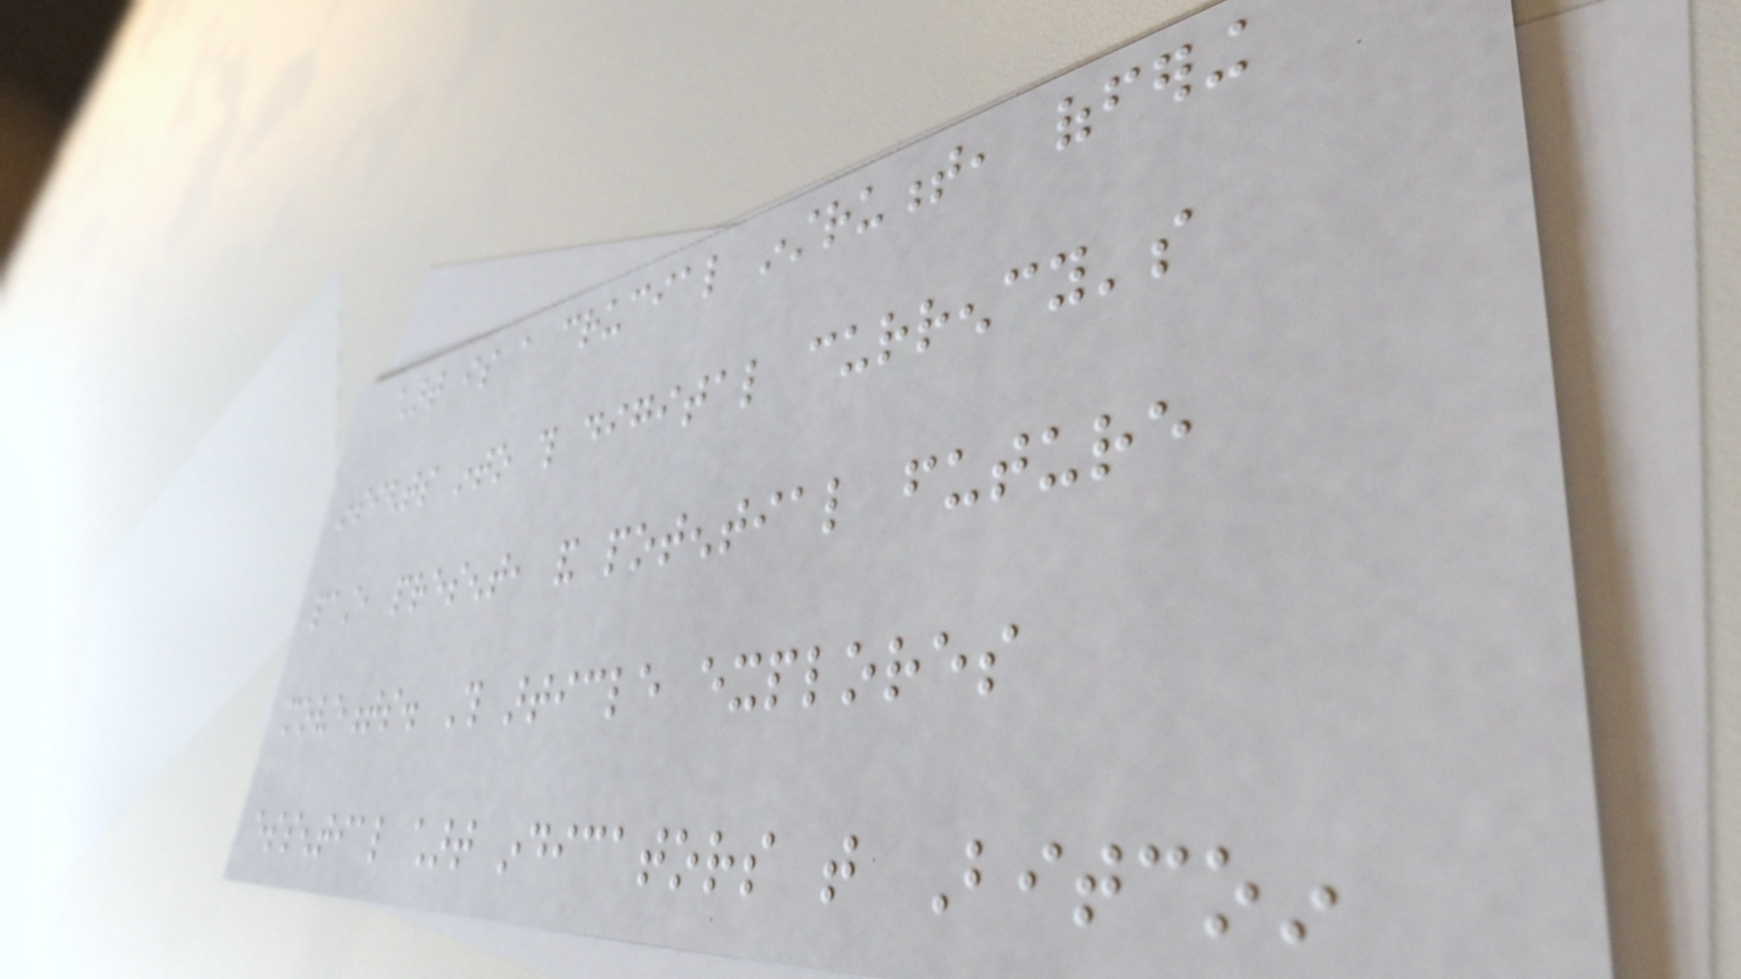chart is a crucial instrument, offering
insights into this digital currency's
past, present, and potential future
movements. This article explores
essential chart indicators that Bitcoin
